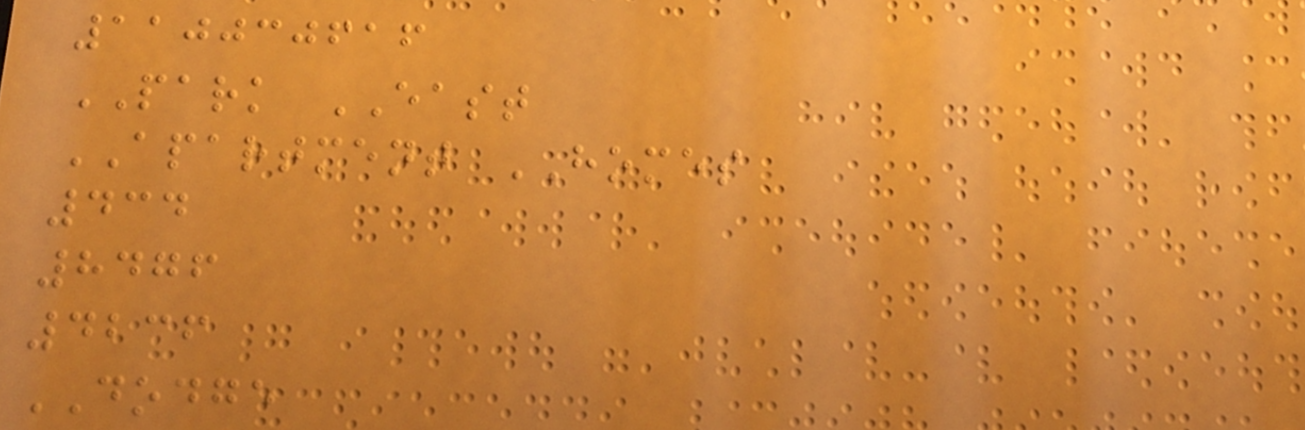110030616
PARK EAST
APARTMENT HOMES
434
8476
4236
DODGE
